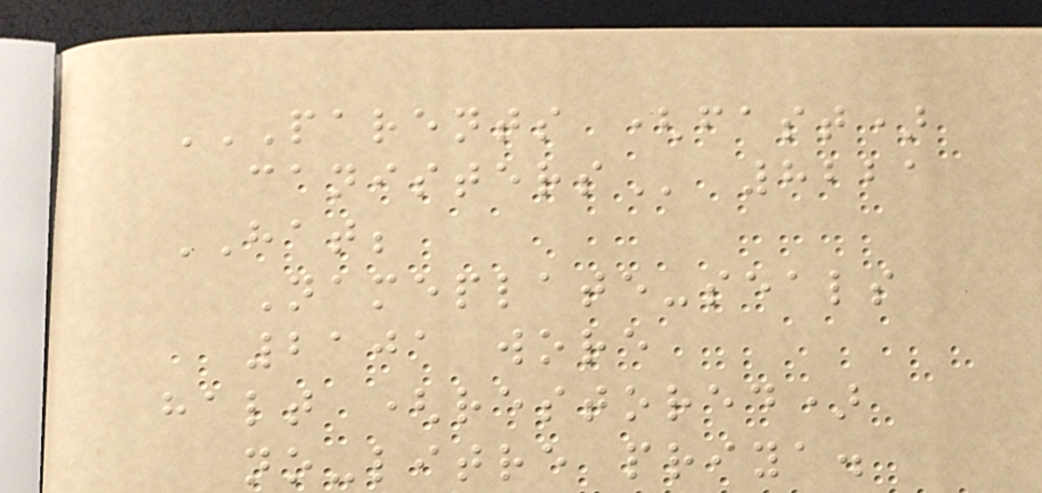PARENTS (FAST)
CANISTERS 8221
HAT;
Nameplate-seals
2101 wore
halt (restored)
no-litre priya.
